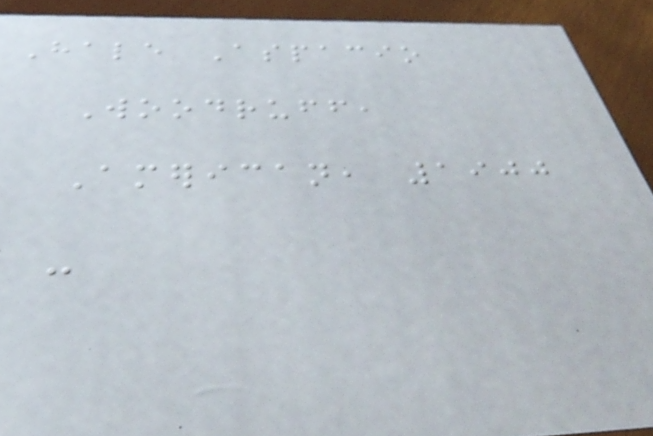Hale Aspacio
Woodruff,
American, 1900
-
